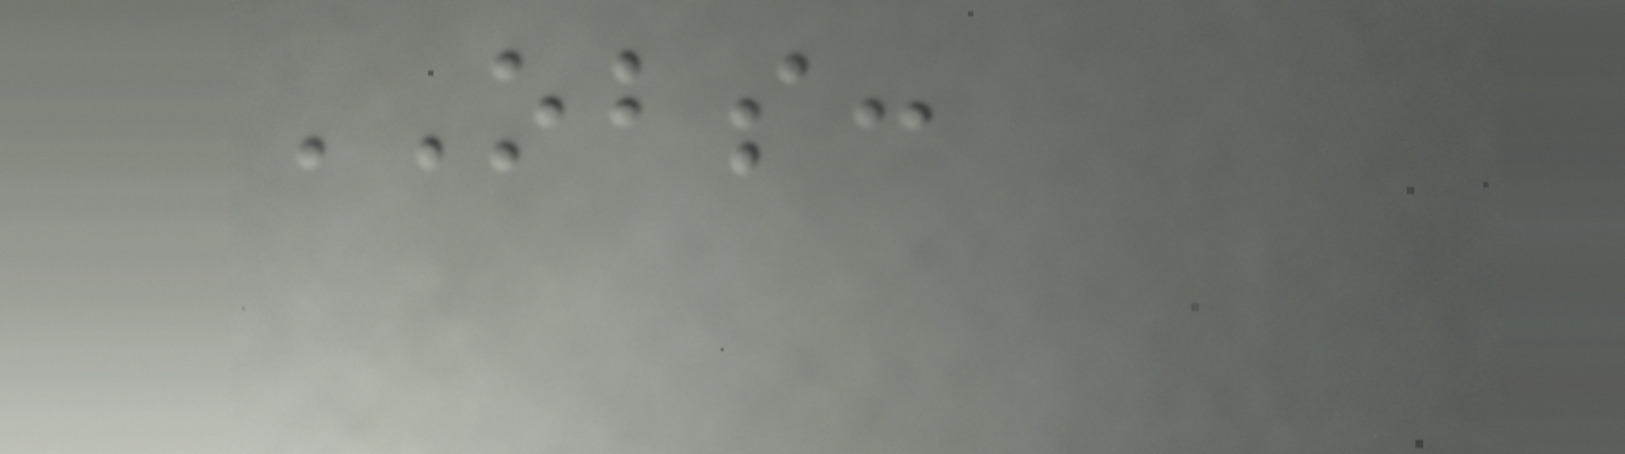OBS:
